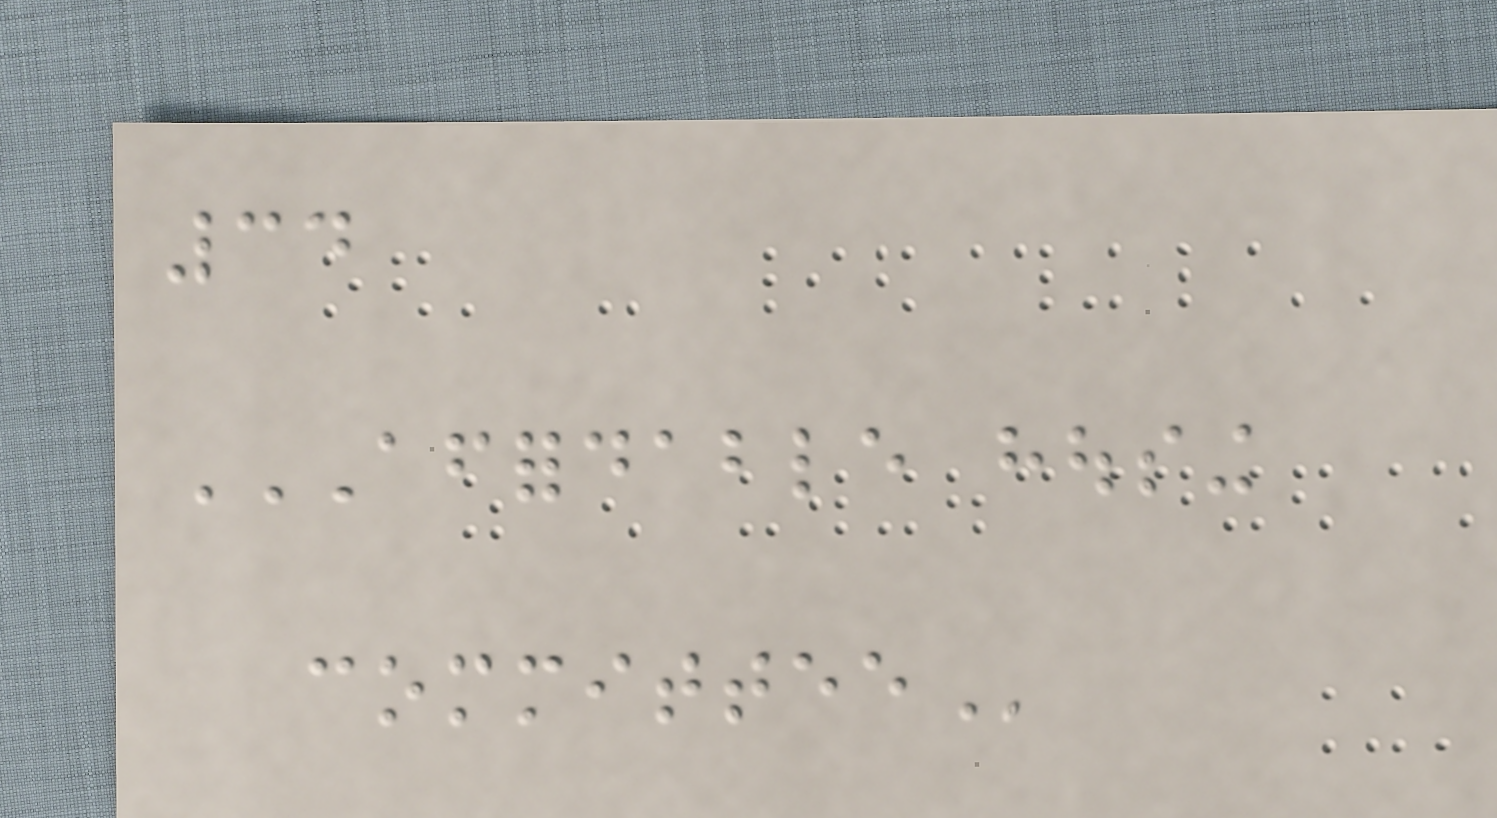34
AFFORDABLE HOUSING
COMMITTEE
